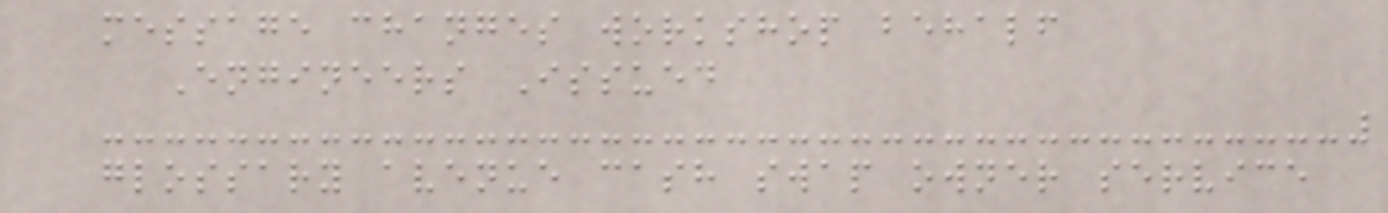message changes workshop behalf
Engineers Issued
glossary avenue cash swap owner service
